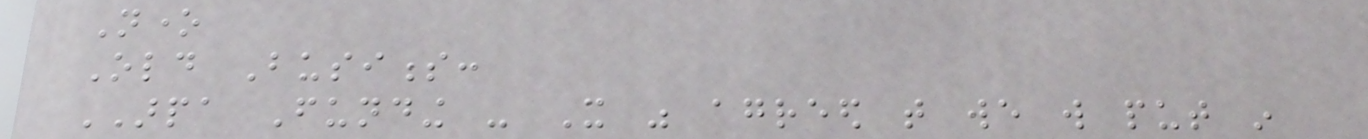None
Old Business:
ARPA Funding - It was agreed that we will put in
